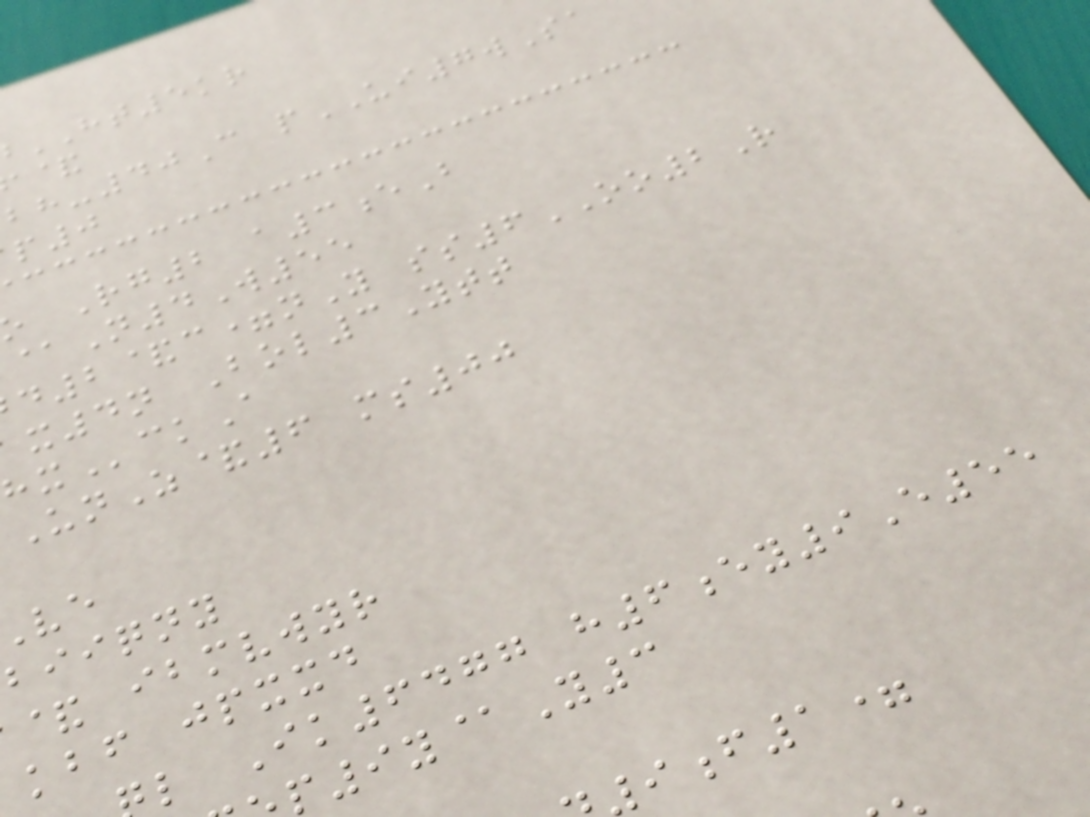HT5kr
h-40C pUI7wSa
Rg2 a3eB
@N4W55
2&c=nY ss6OO2R
x4n Bol3Ytt
UnZ&6 ms00
biiqny
& ibmvwyr
kbf jpxxd
l Ik6477 h6ey9E55
p9y@Y3
